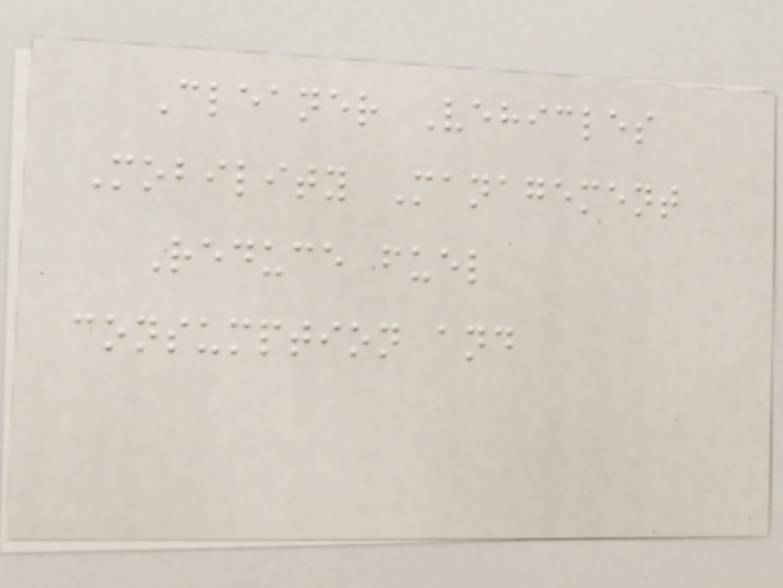Cleaner Vehicles
Mobility Management
Reduce fuel
consumption and
